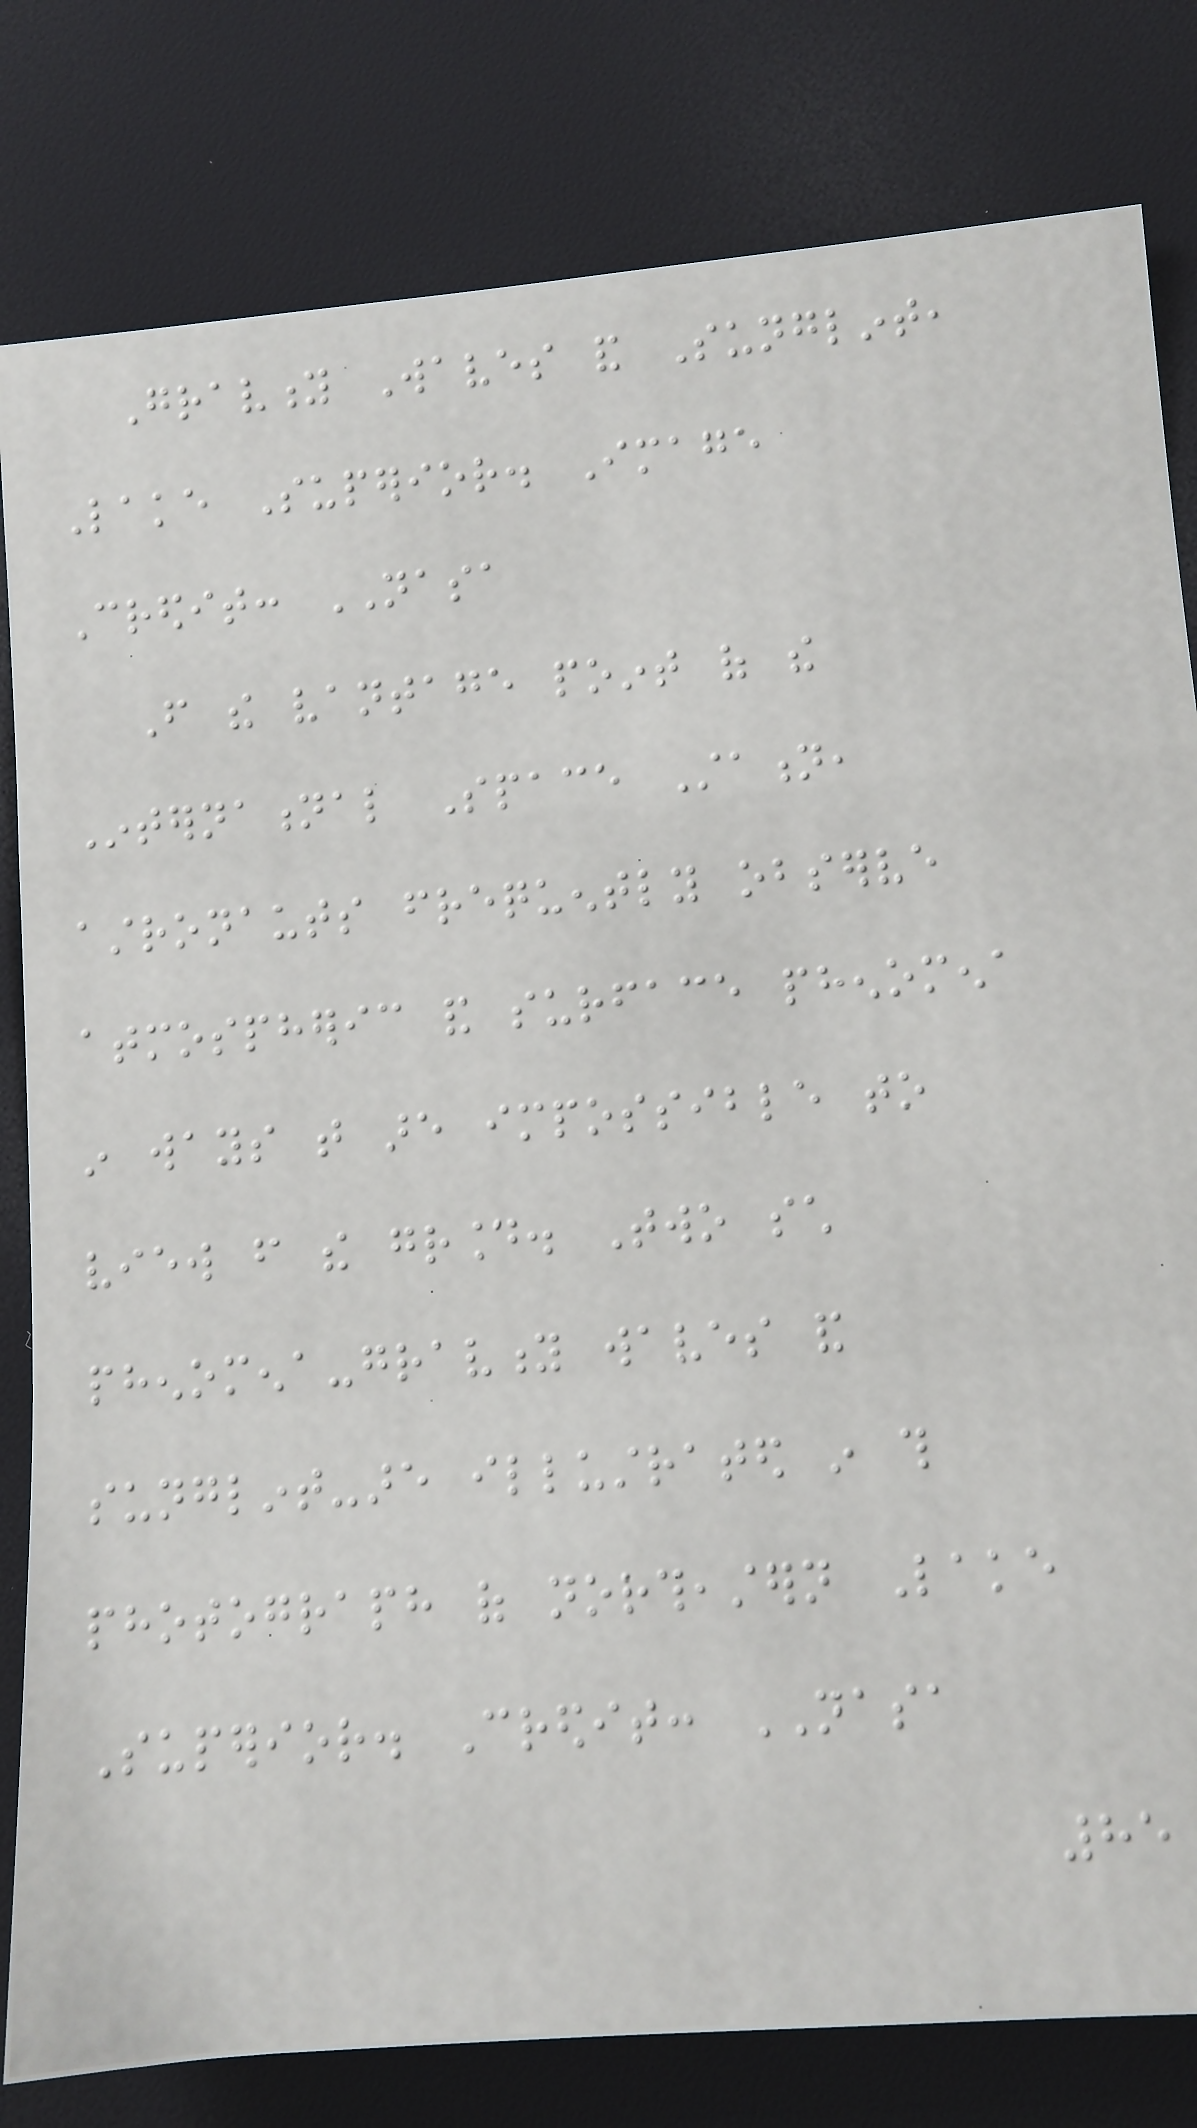Gravity Waves and Sunglint,
Lake Superior. Image
Credit: NASA
From the vantage point of the
International Space Station,
astronauts frequently observe
atmospheric and surface phenomena
in ways that are impossible to
view from the ground. Two such
phenomena-gravity waves and
sunglint-are illustrated in this
photograph of northeastern Lake
Superior. Credit: NASA
85
